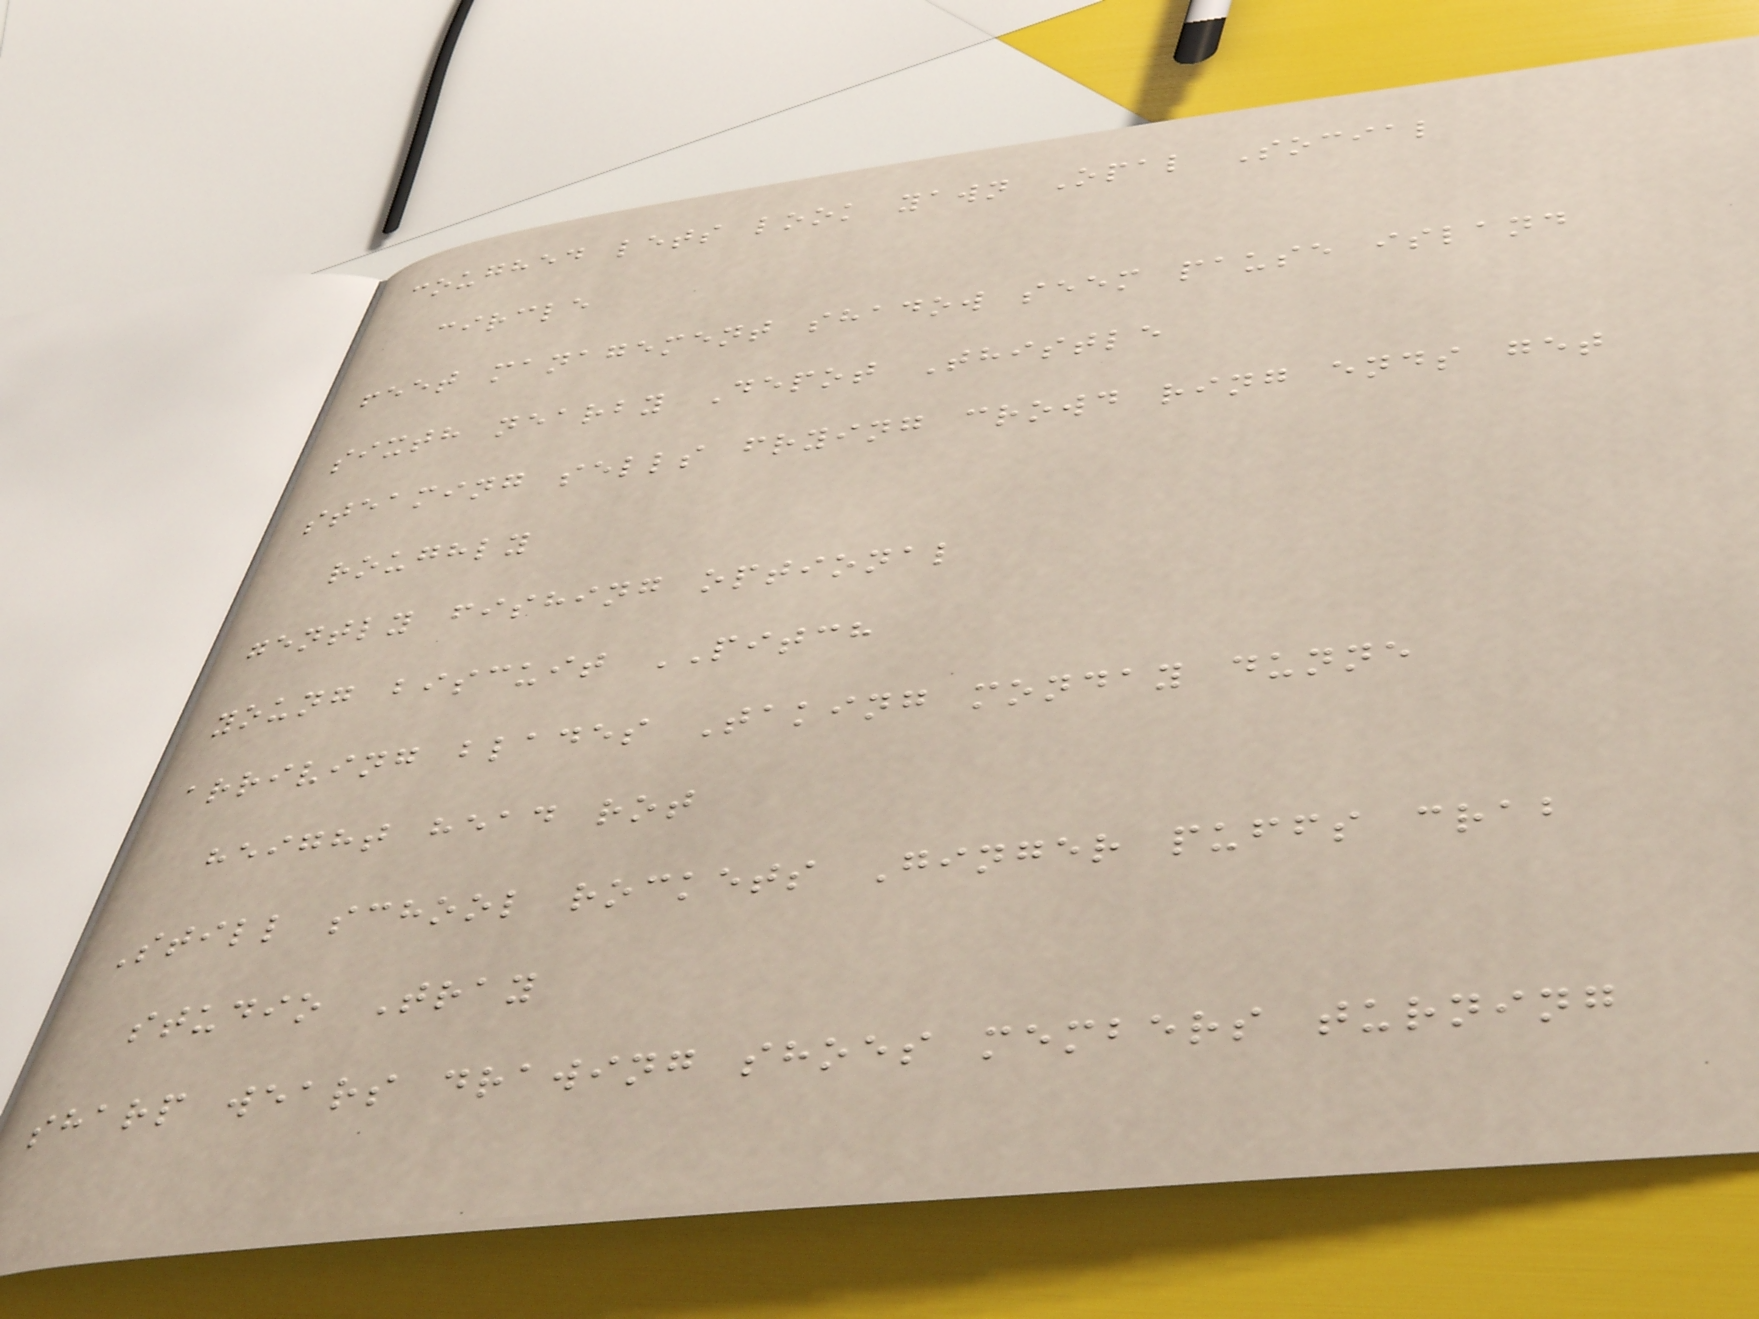coughed lets look yawn Opal Social
circle
feet management shadow seem pause island
sixth nearby Depot Thistle
steaming sells frying crowd ring ends get
roughly
gently fishing optional
young biscuit PITCH
arriving blades Taking monday dunne
height head rot
Still school rockets Ginger puffs crab
studio Tray
sharp wears drawing shoes members turning
